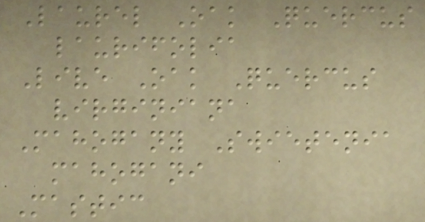Laurel Oak Quercus
laurifolia
Live Oak Quercus
virginiana
Mahogany Swietenia
mahogani
Mastic
